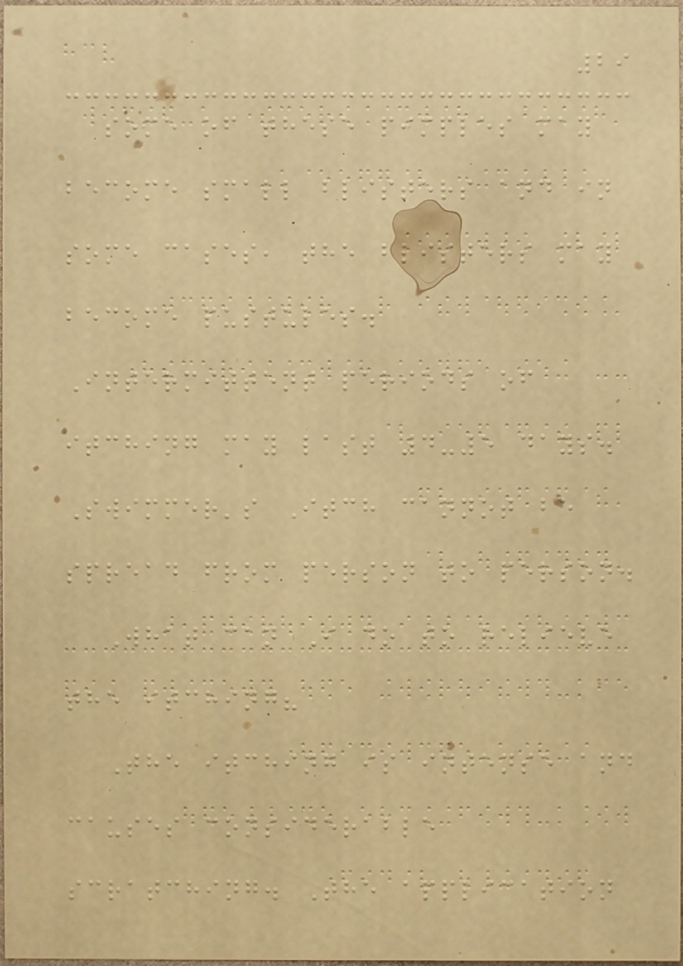29
some of these pimples may
become small blisters and in
some cases, the blisters may
become pustules.
Intermittent periods of
itching may last 4-5 days.
Swimmer's Itch cannot be
spread from person to person.
What can I do to relieve
the itching?
The itching is intense and
causes considerable
scratching. The application
